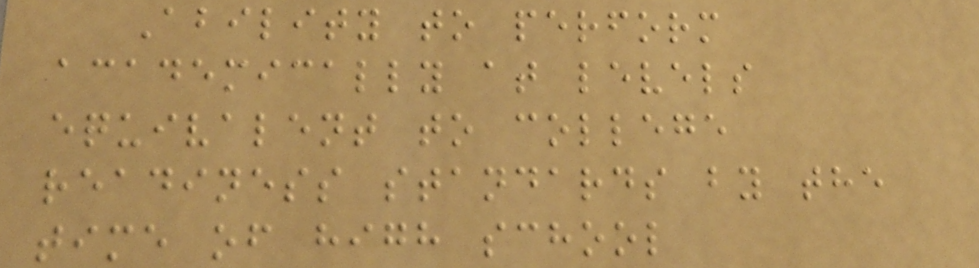Ability to perform
academically at levels
equivalent to college
readiness standards by the
time of high school
